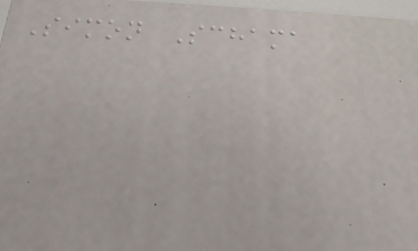Simon Schama
